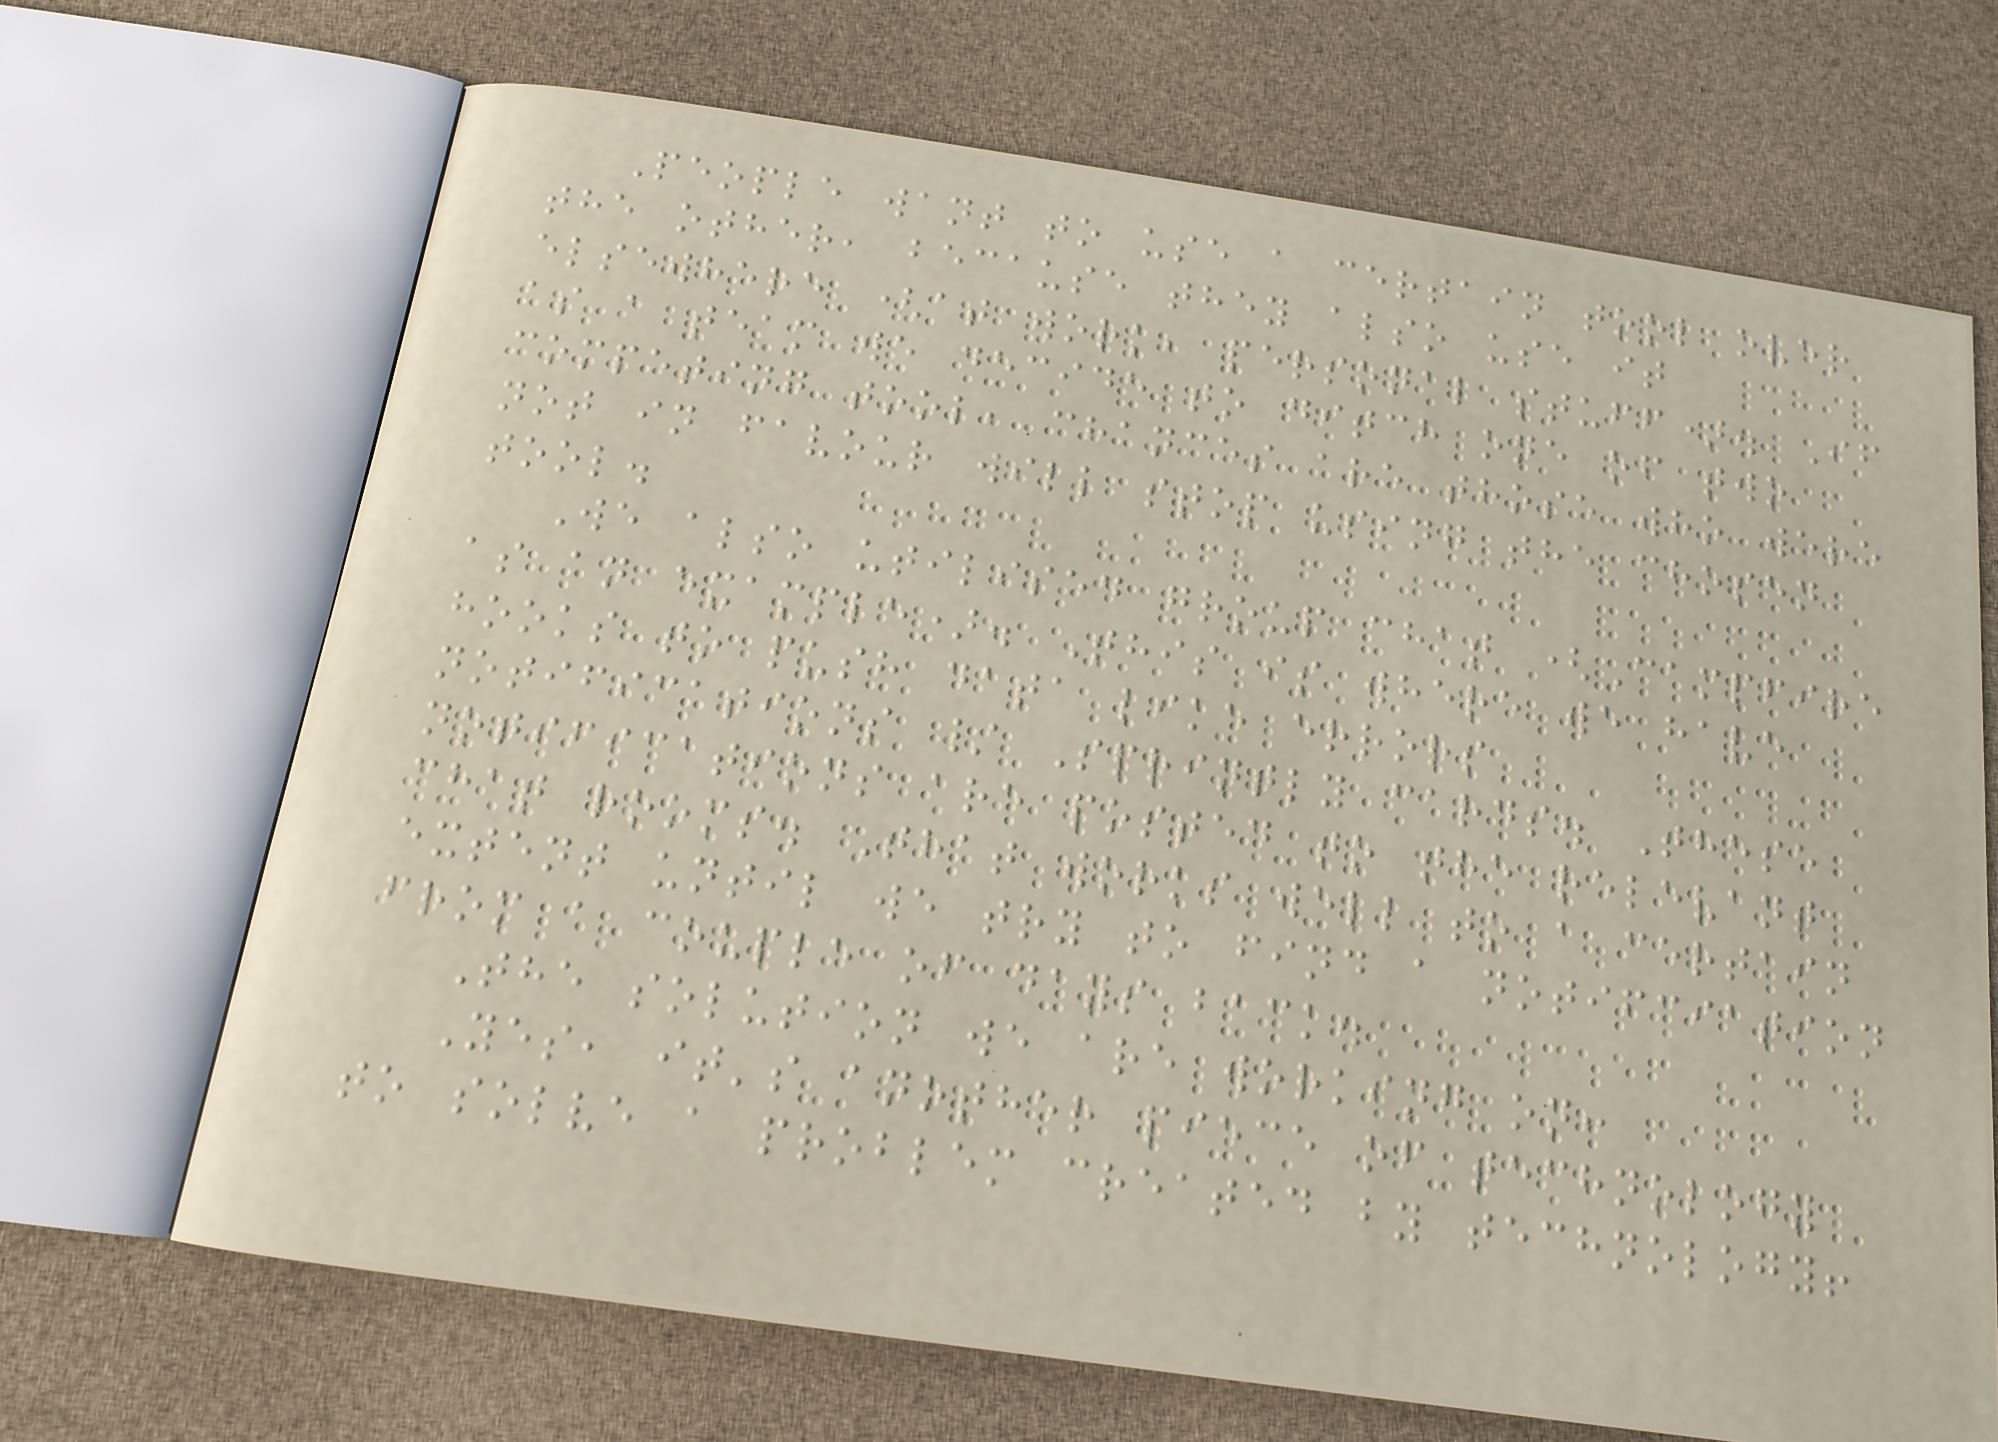People want to use a certain tool over
the other, because they also use it
elsewhere (at work, personal stuff). If
as a team we decide to ditch one of two
competing tool, chances are those who were
not in favour will stop using the chosen
tool.
We also utilised group chat (Campfire
as an example). This is where we have
hooks to push data like errors
notifications / Sprintly cards. These
notifications are posted to the relevant
chat rooms. That works well to a certain
extent until we try to find a notifciation
from a couple of days back.
The solution we are working on:
Yes, it's another piece of technology
to solve a problem created by technology!
